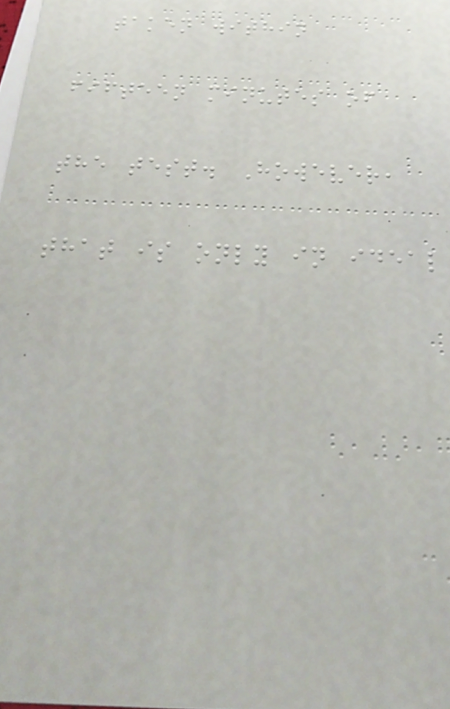taken within
fifteen minutes of
the test. However,
that is only in ideal
